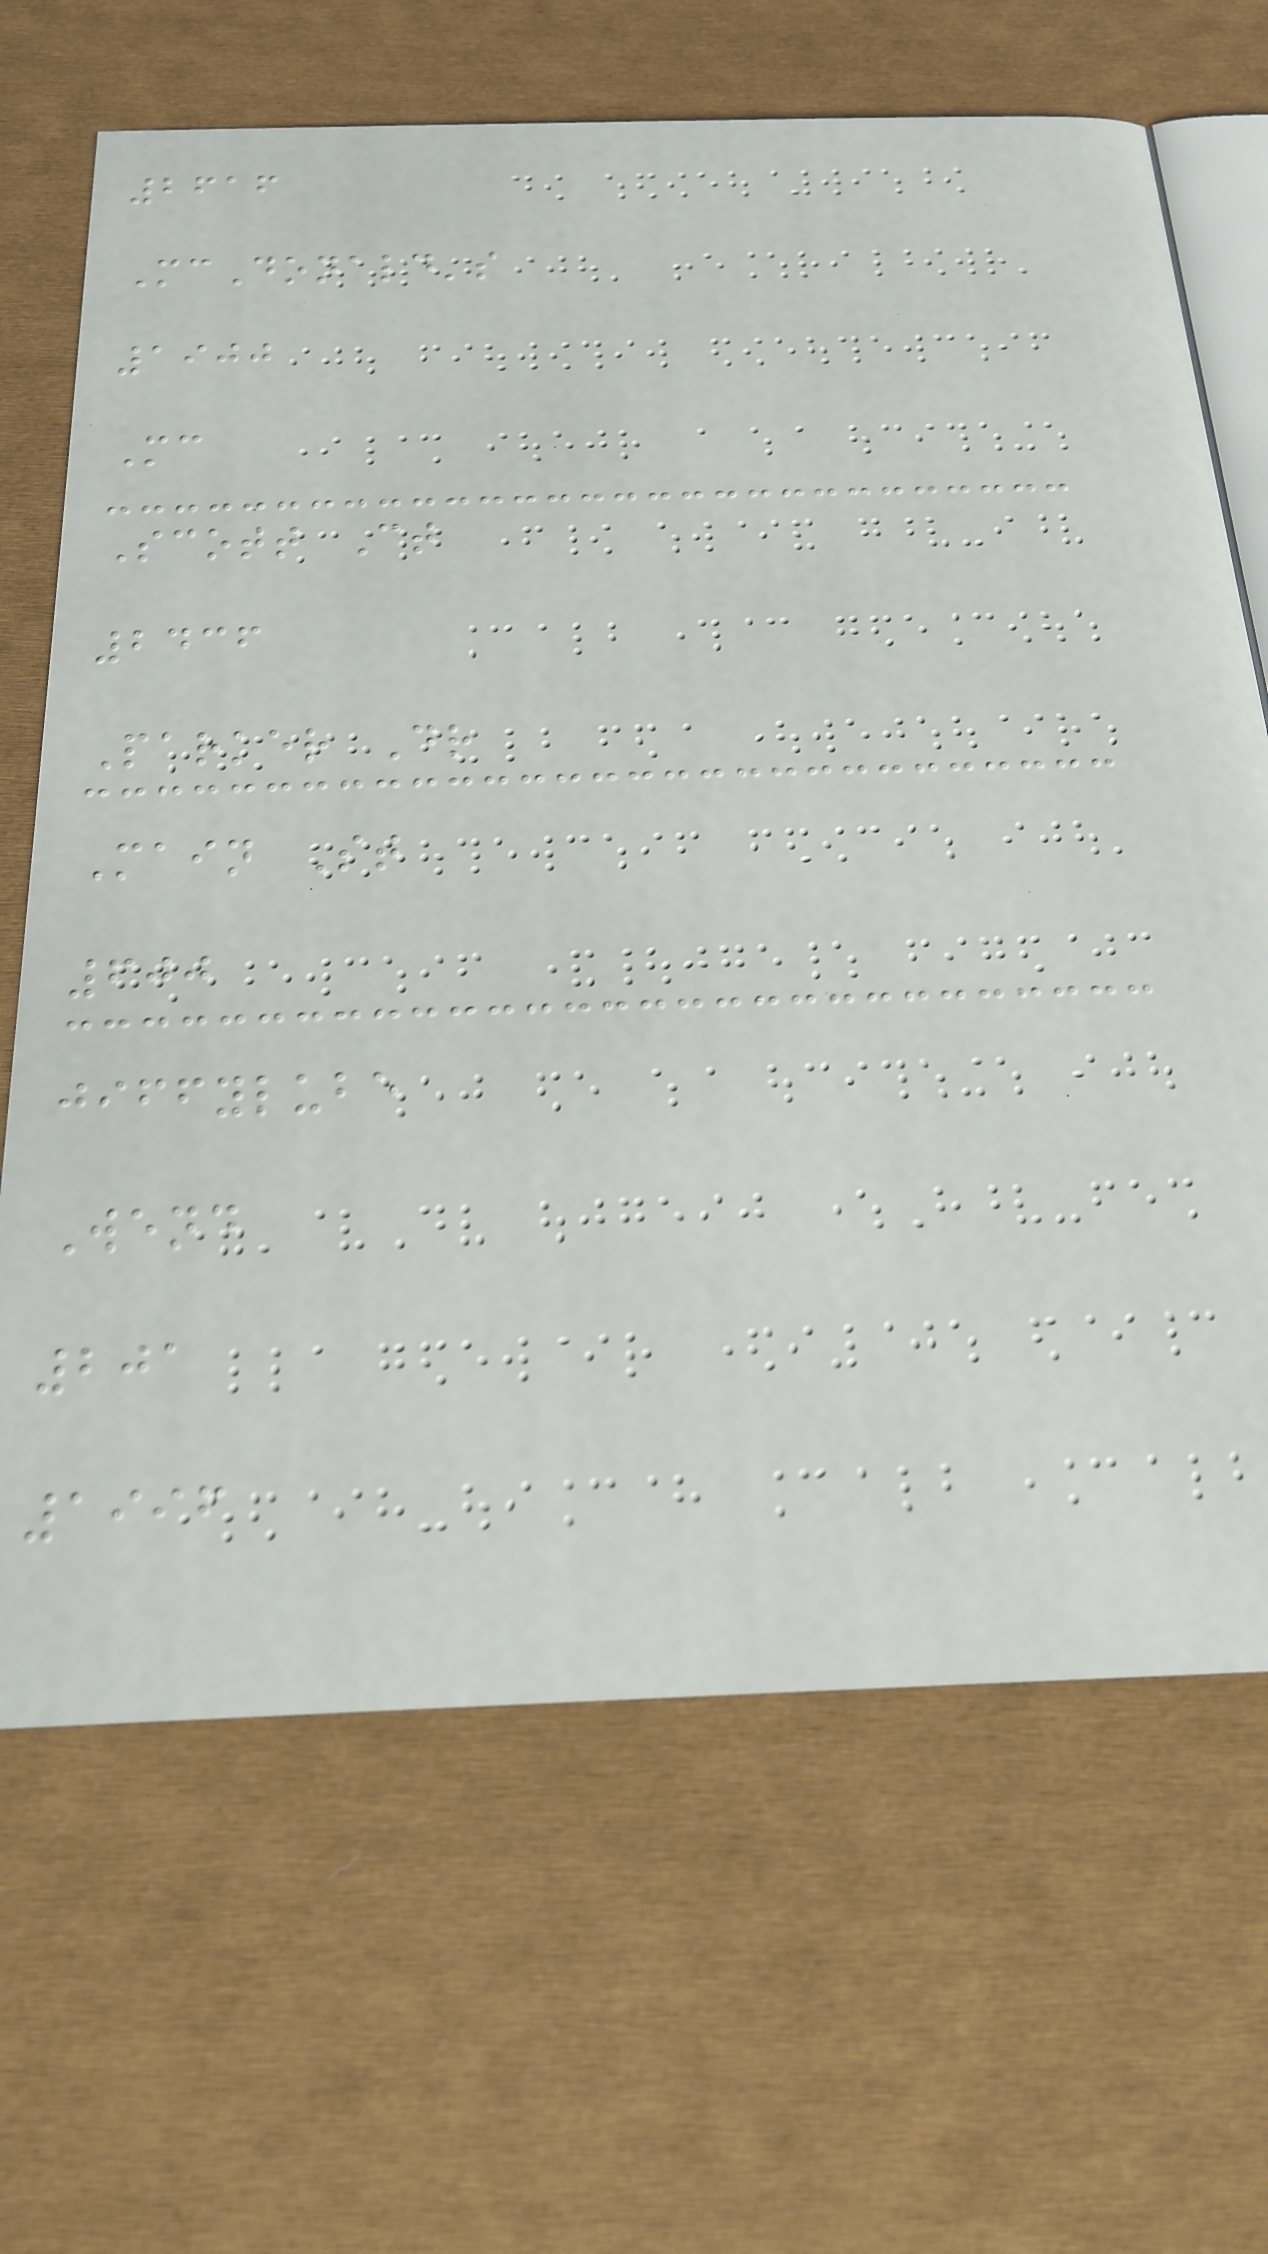2616
McDonald's
1900
Mc
Scott Ct
2436
Parker Dr
Main St
600
jiffylube
Wend
201
1996
